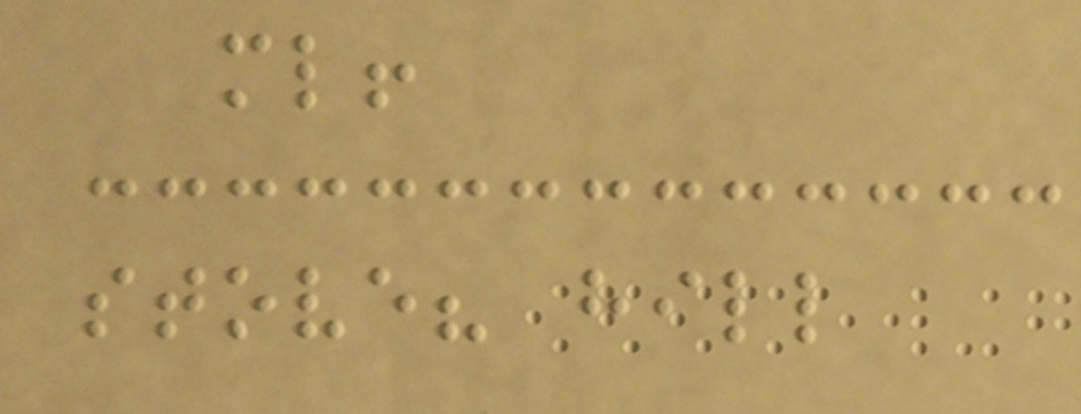ml!
stove? hill
